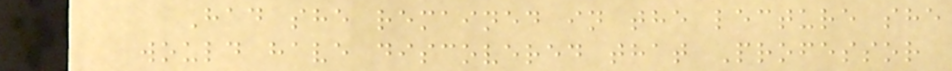Had she remained in the lecture she
would have discovered that Professor
